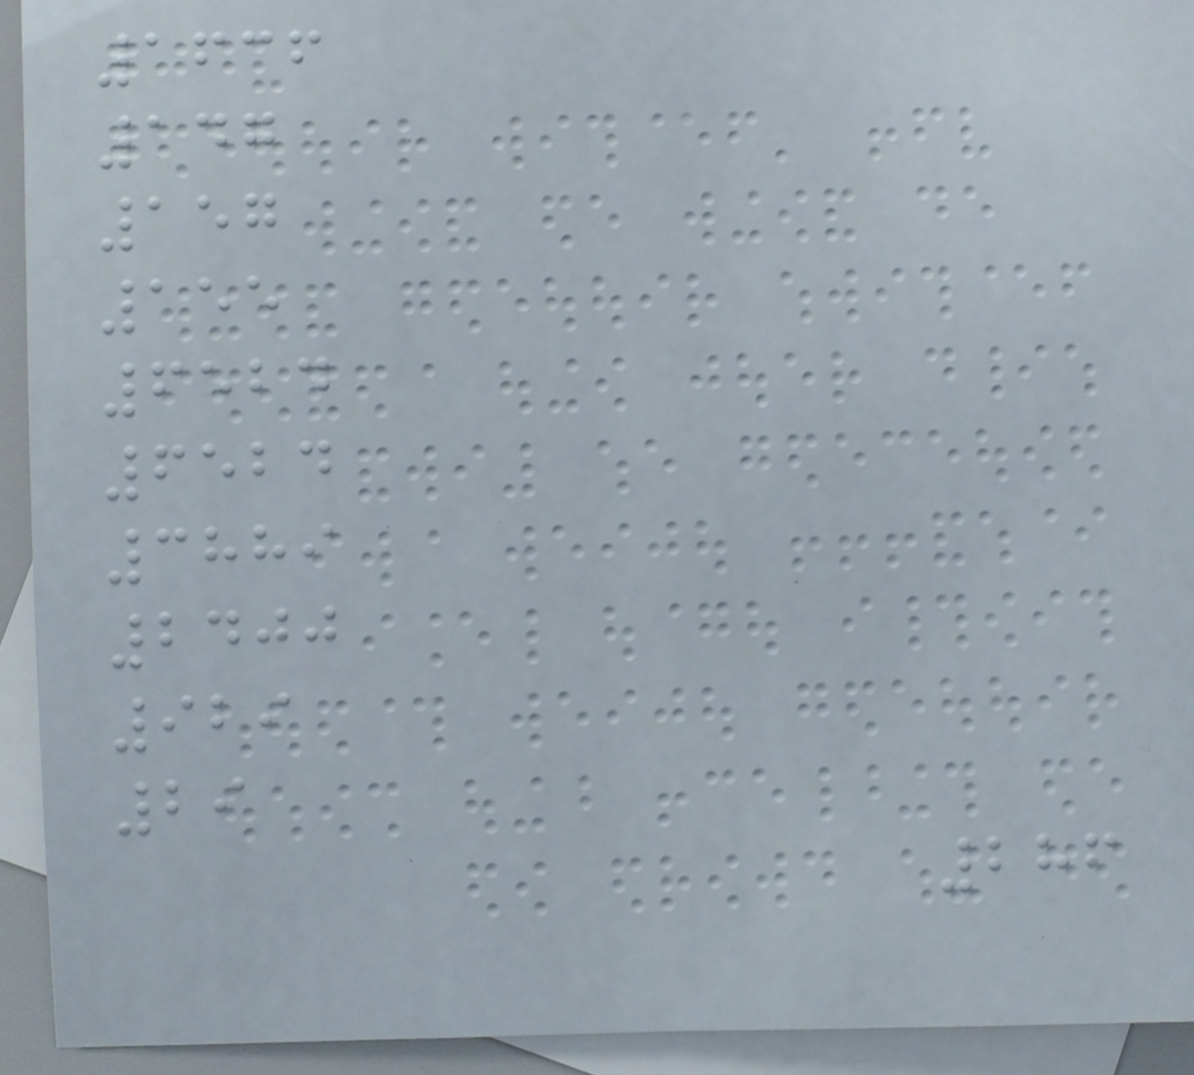1636
147
157
155
6524
6524
3889
2400
929
29
286
